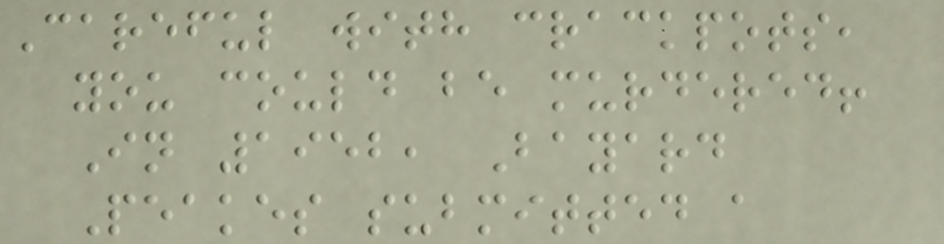Careful with crackpots,
you could be murdered!
In 1952, Bayard
Peakes submitted a
